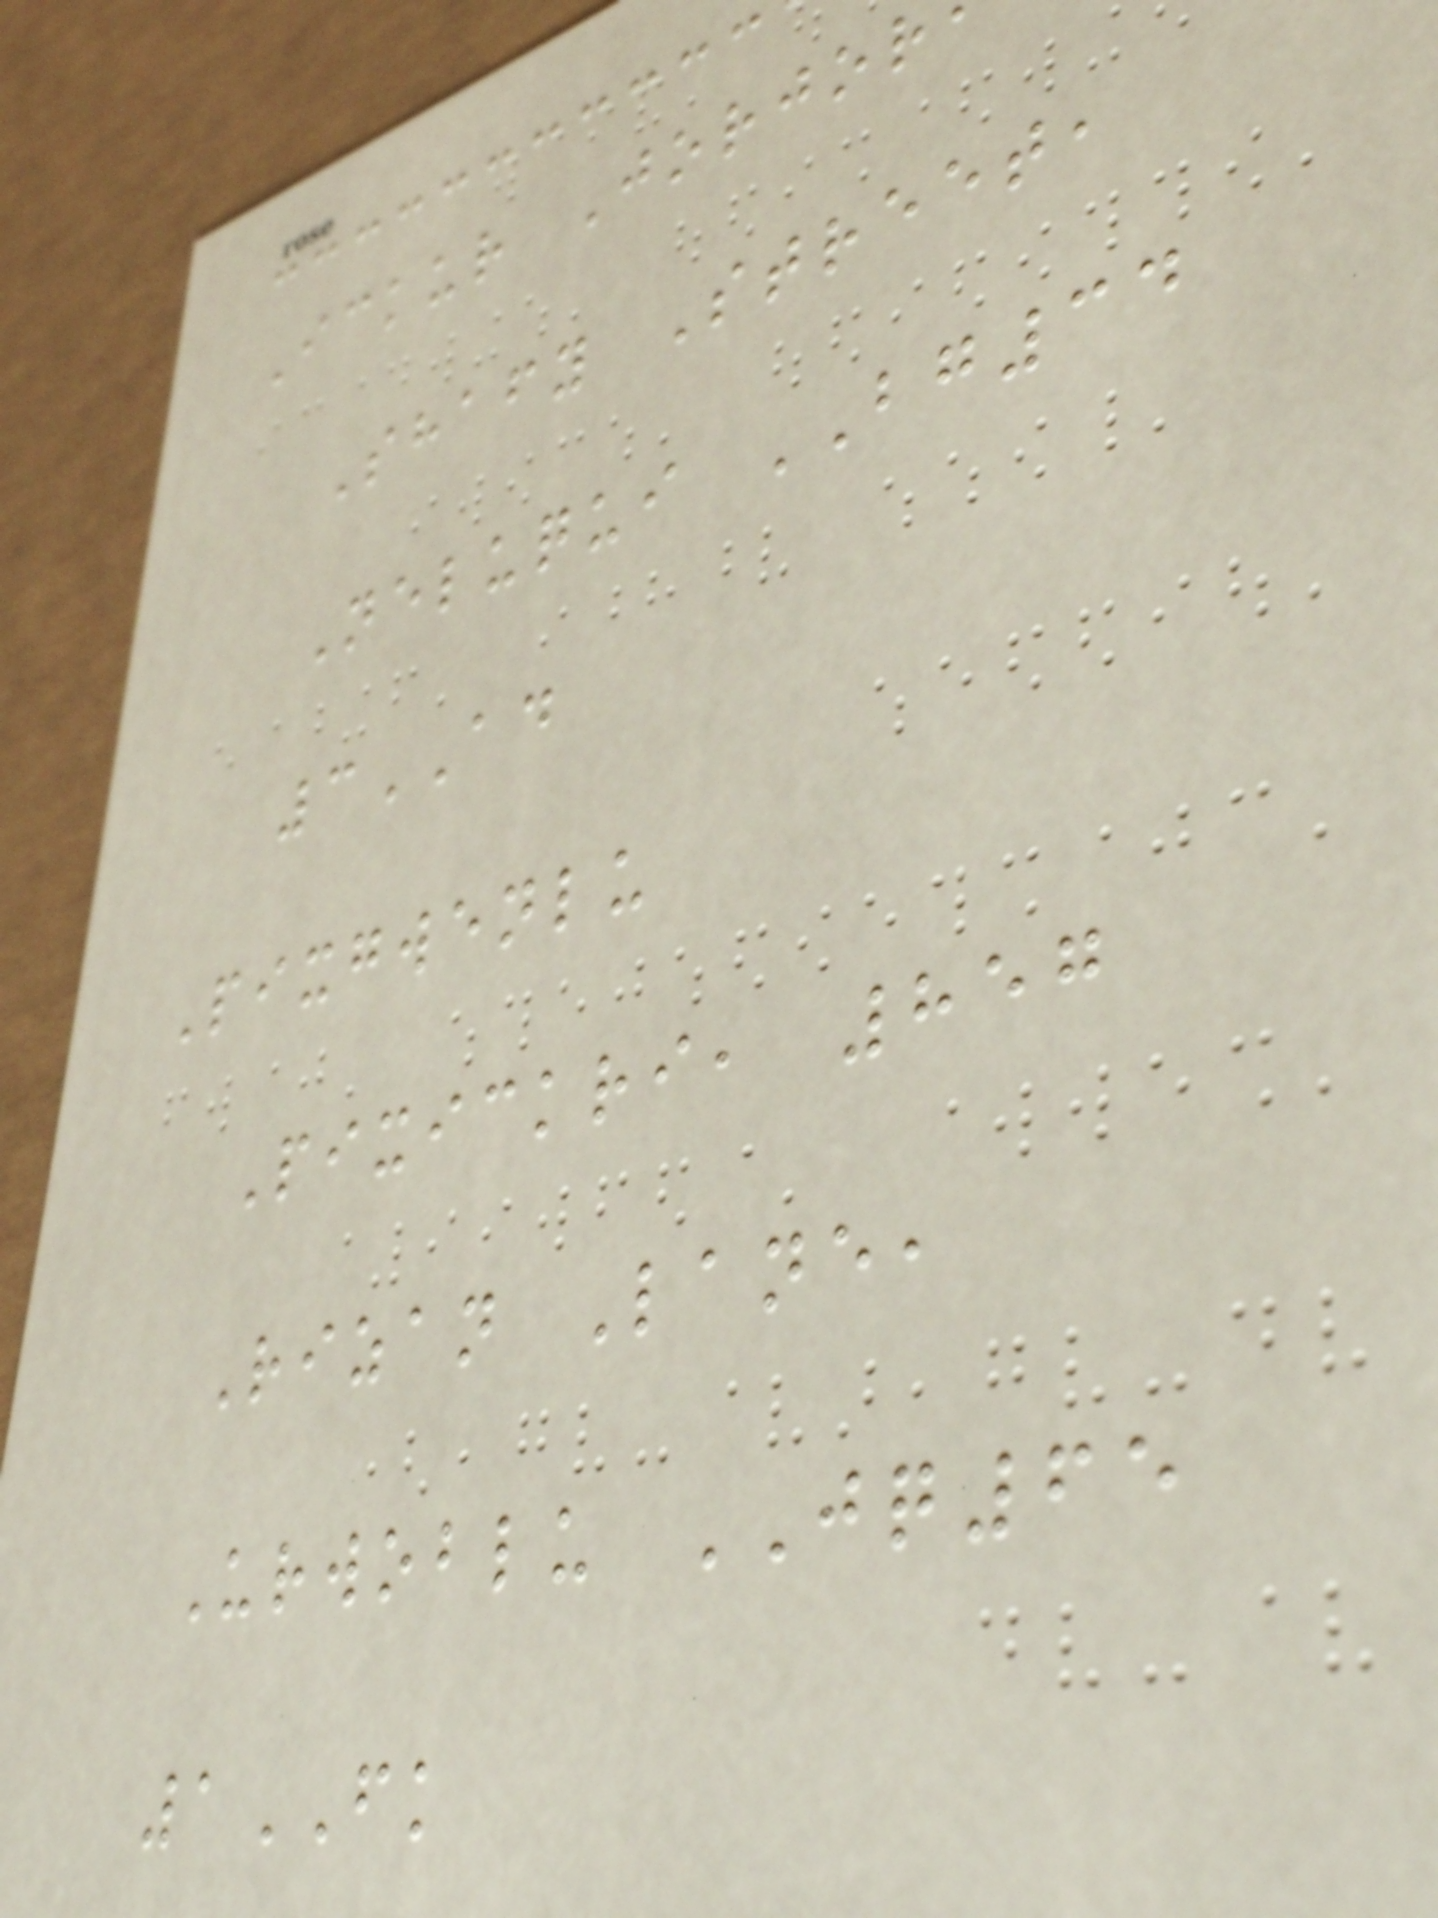Ickur Jorjor
Shafy Street,
Neluqui BG34
3AD
Pixgwenlu
Pixickri, 857
Rizan Lane,
Urwoblu JQ65
1FK
